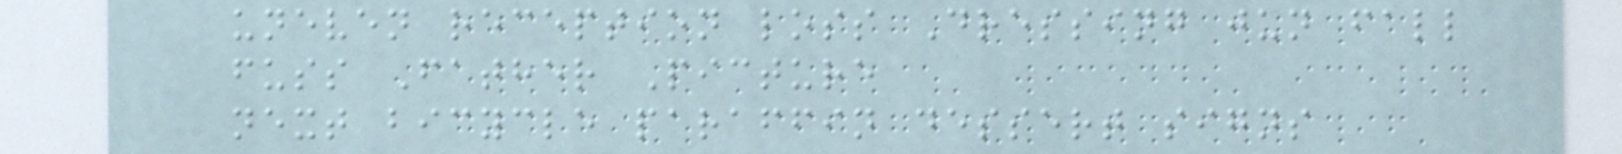uneven reception loss Dressing jun fall
fuss Father Picture
next bicycle paraffin dessert signs
